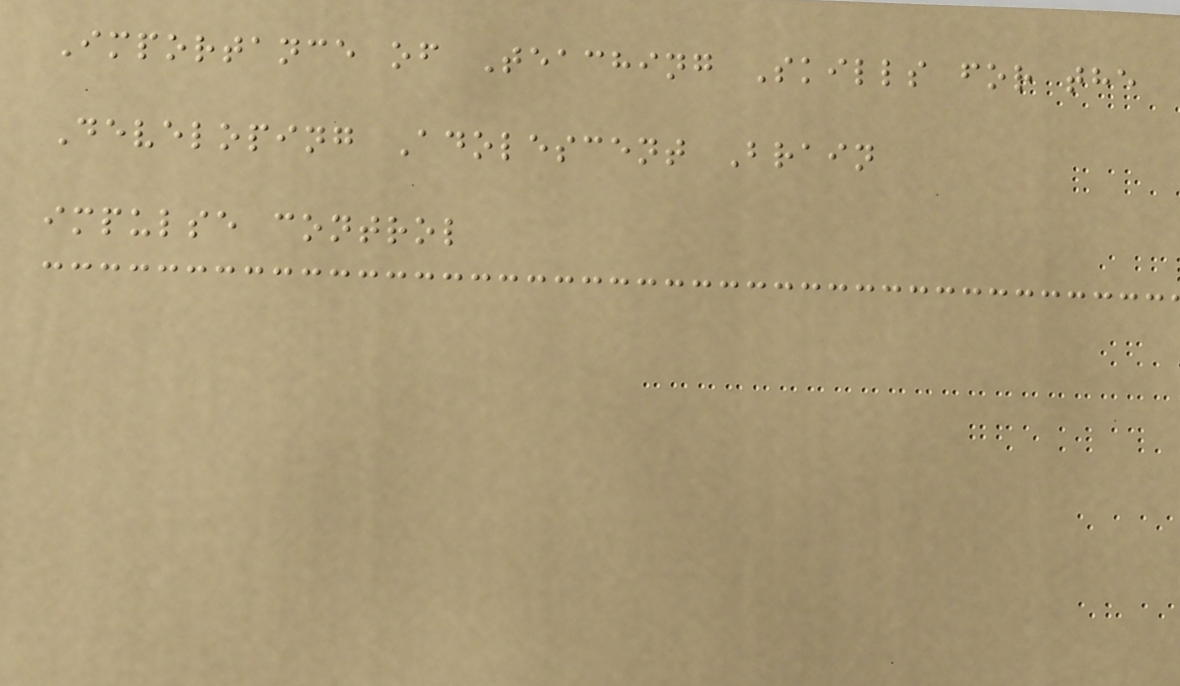Importance of Teaching Skills for the
Developing Adolescent Brain
impulse control
